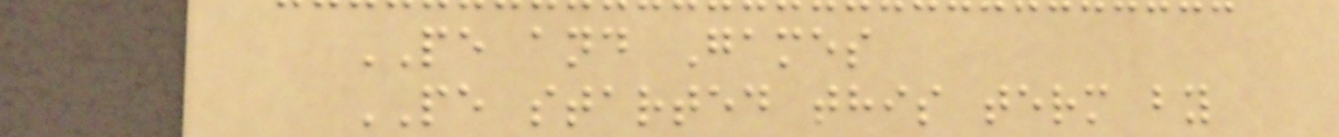PE and Games
PE started this term by
